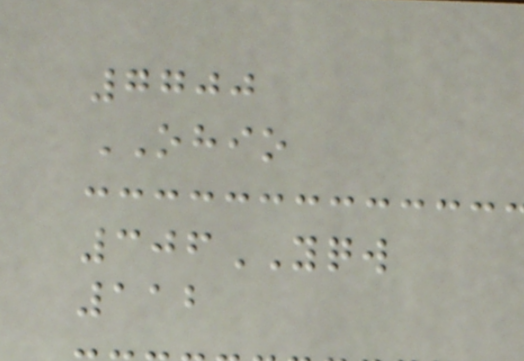7700
OHIO
306YQW
112
